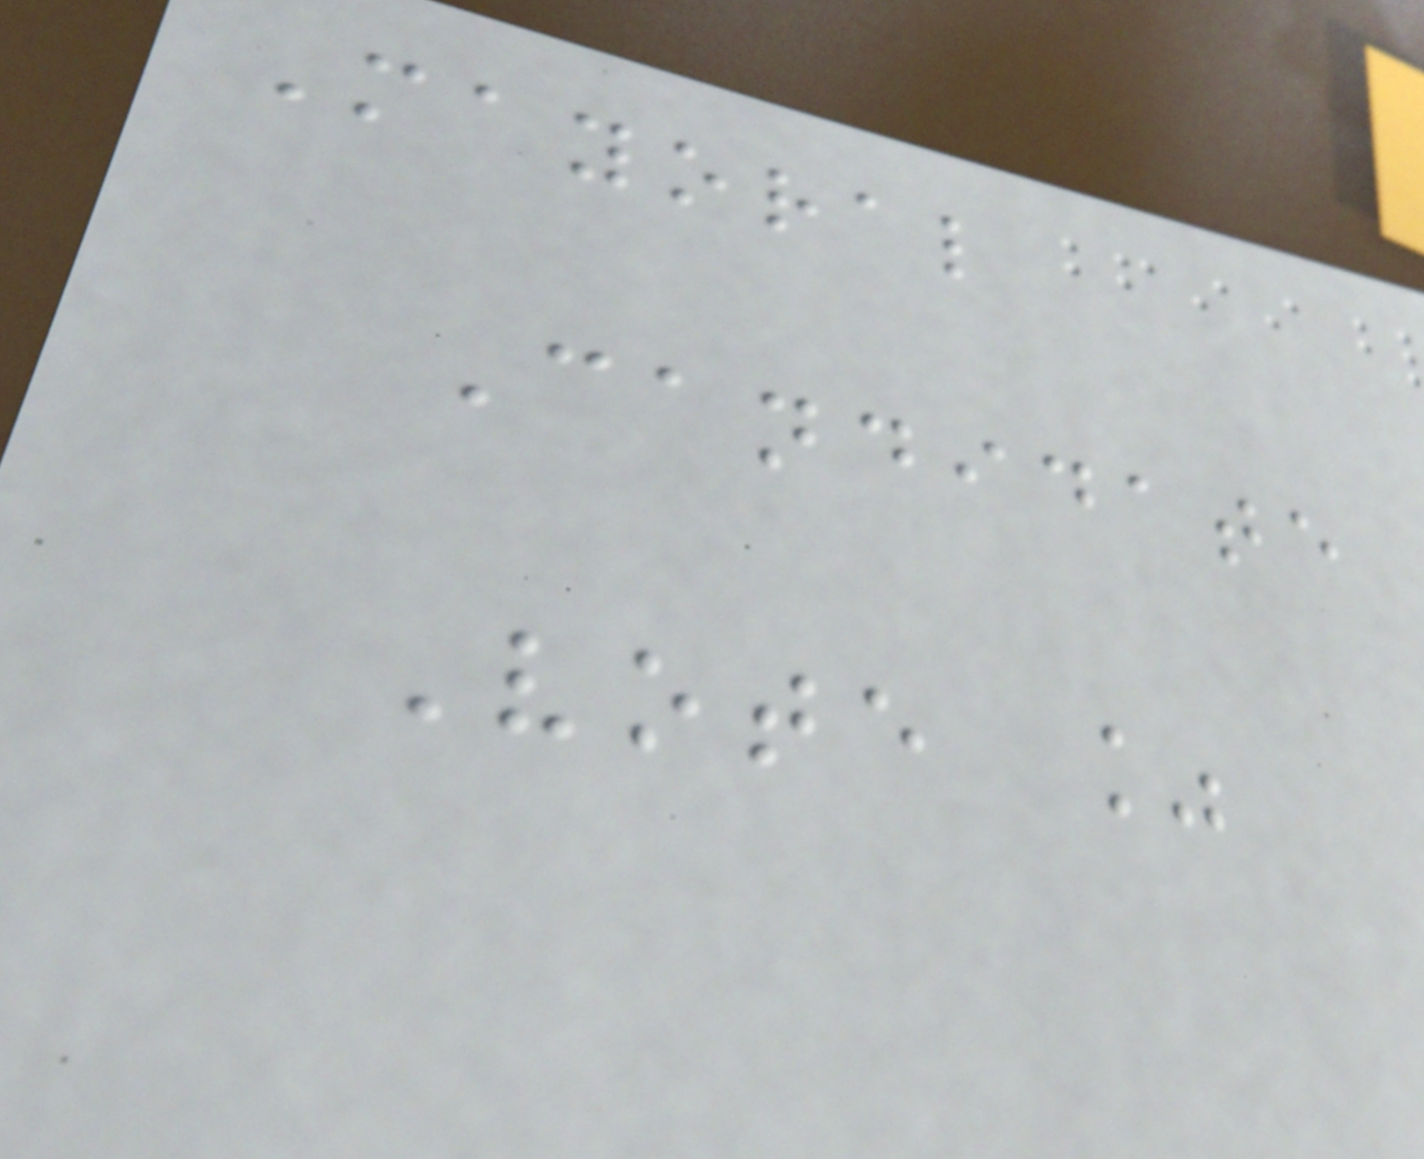Mayoral
Candidate
Vote %
